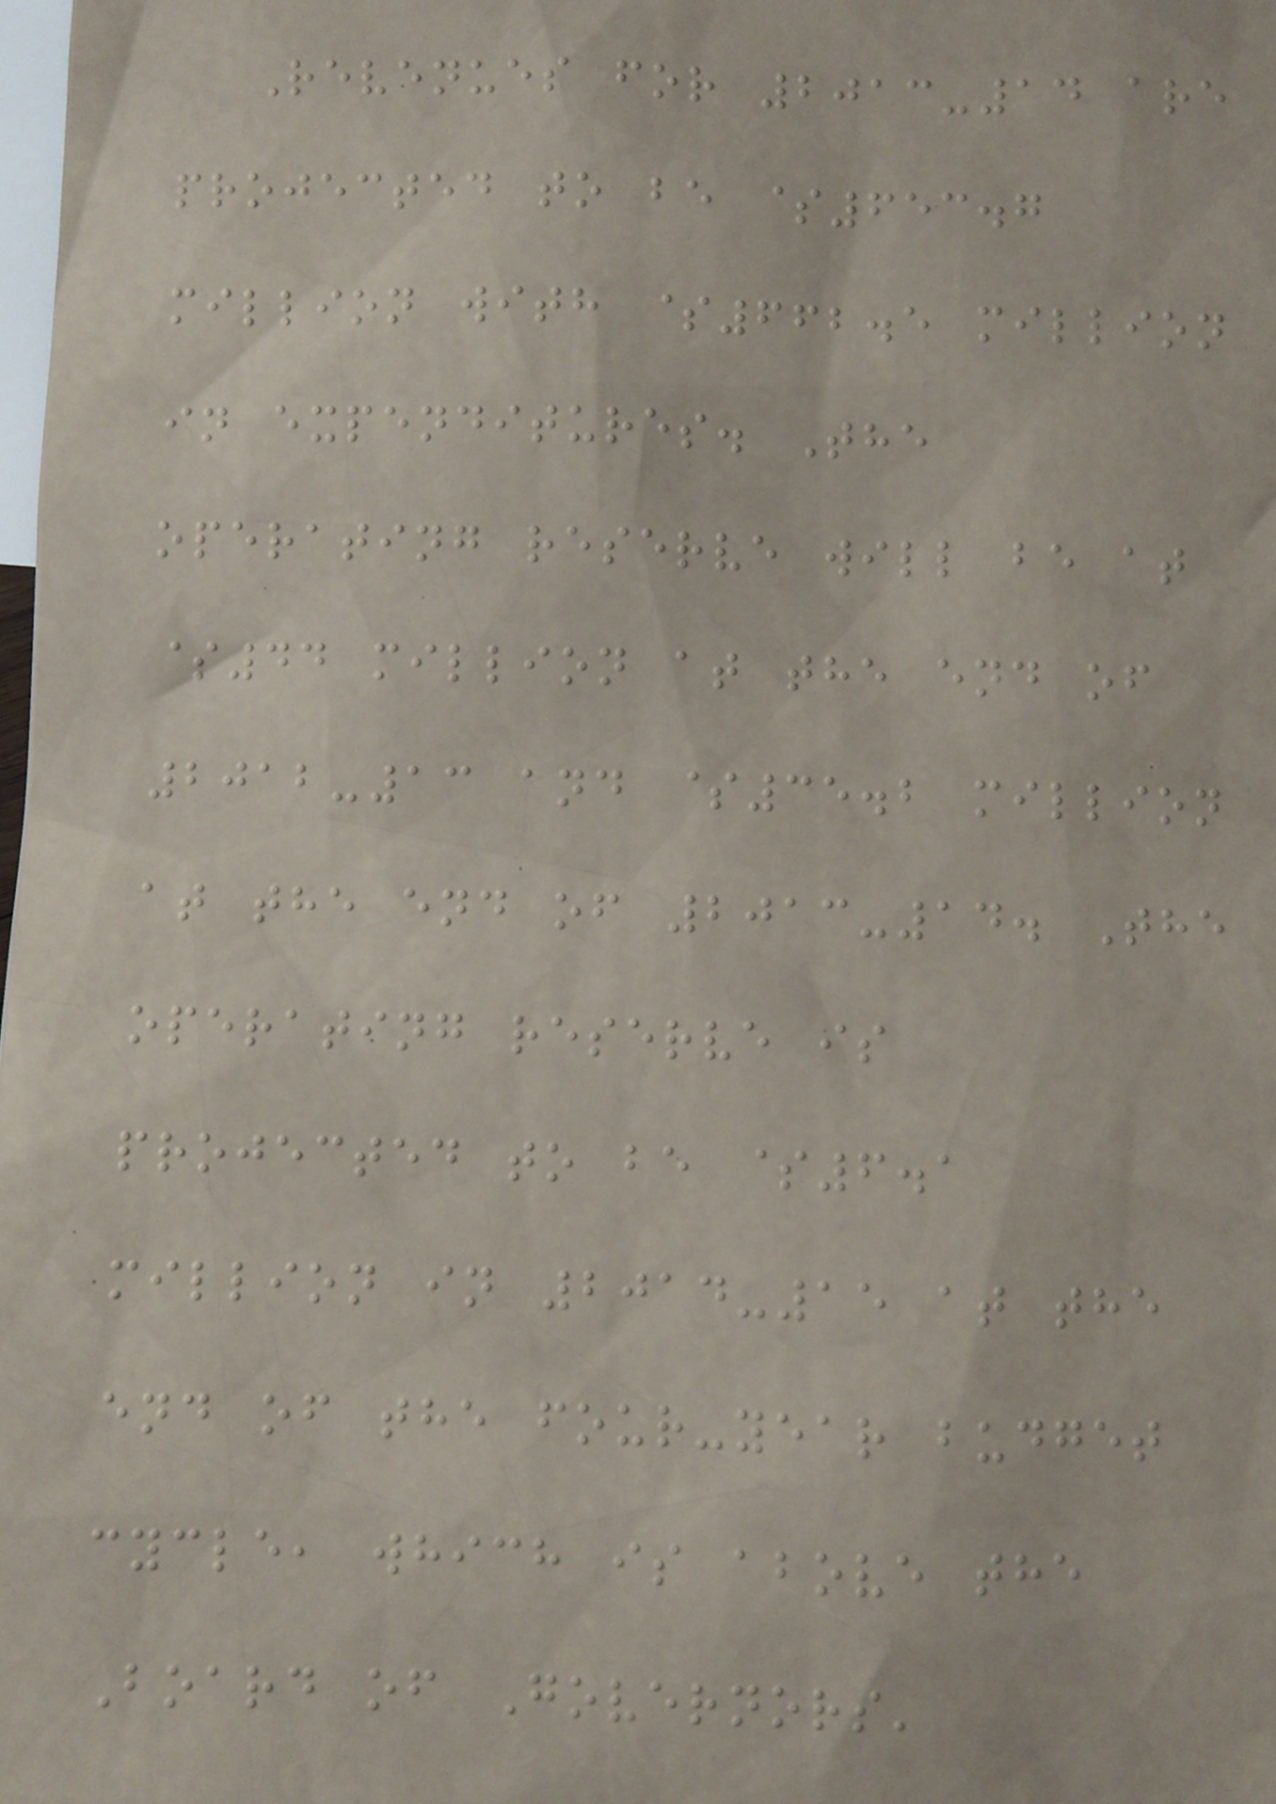Revenues for 2013-14 are
projected to be $653.7
million with $662.5 million
in expenditures. The
operating reserve will be at
$44 million at the end of
2012-13 and $35.2 million
at the end of 2013-14. The
operating reserve is
projected to be $6.1
million in 2014-15 at the
end of the four-year budget
cycle, which is above the
Board of Governors'
